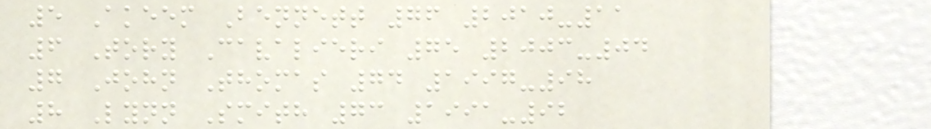5 Akeem Bennett 76 2010-11
6 Tory Cavalieri 75 2003-04
7 John Thomas 74 1997-98
8 Lynn Smith 73 1991-92
